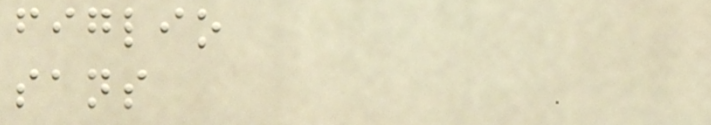figlio
sans
